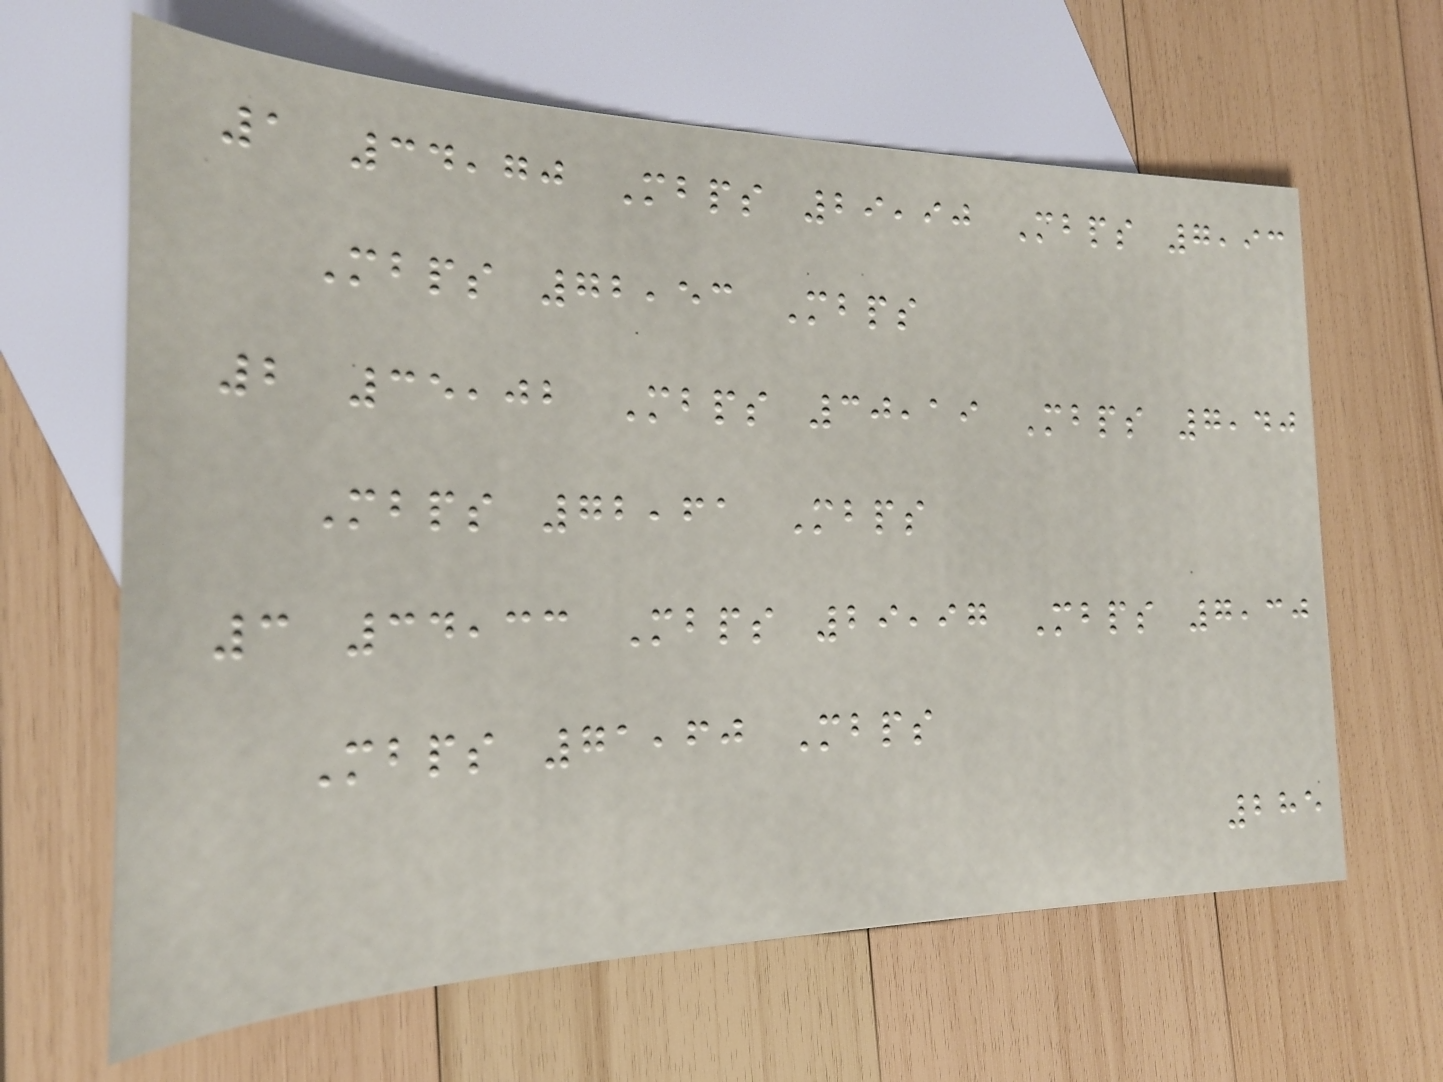1 34,70 Mbps 29,90 Mbps 7,93
Mbps 72,53 Mbps
2 35,02 Mbps 30,19 Mbps 7,40
Mbps 72,61 Mbps
3 34,33 Mbps 29,97 Mbps 7,30
Mbps 71,60 Mbps
285
